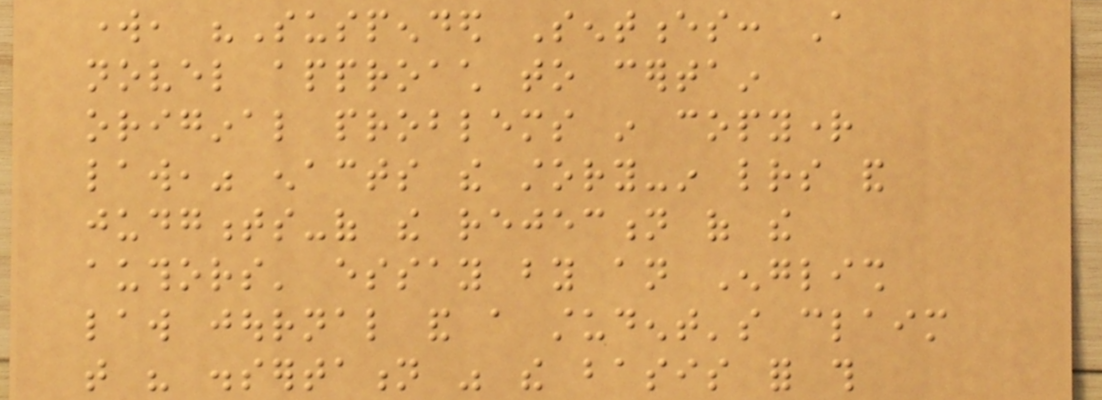work, "Suspended Sentences: A
novel approach to certain
original problems in copyright
law," enacts the story-in letters and
judgments-of the rejection of the
authors' essay by an English
law journal and a student's claim
that his dissertation was the basis for this
